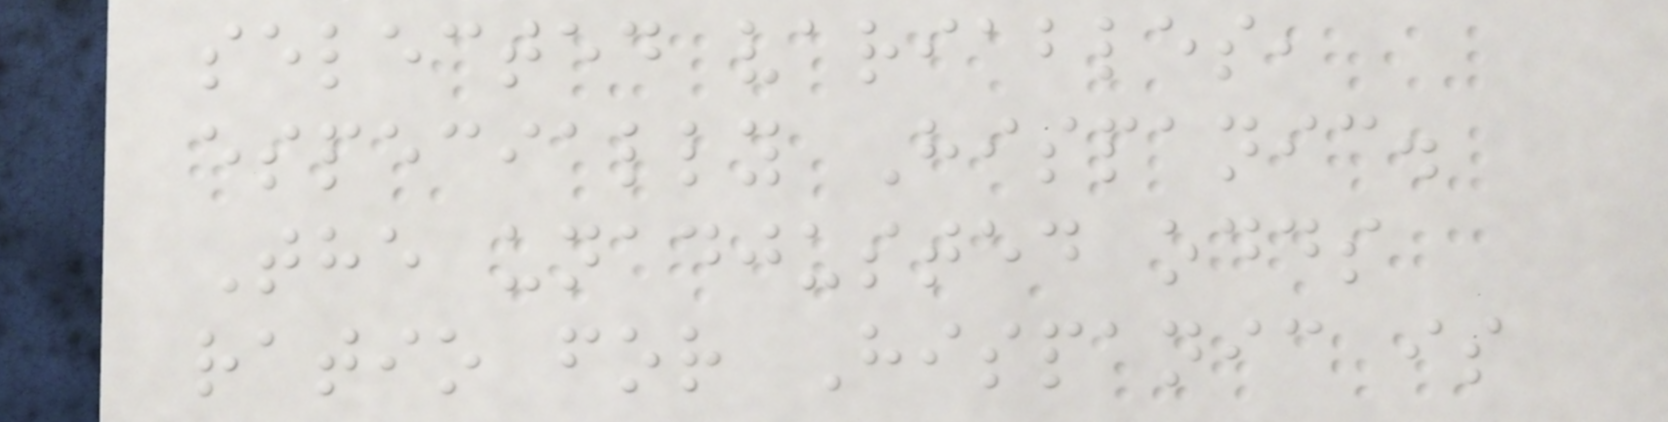selected variables,
especially Hispanic.
The unadjusted odds
ratio for Hispanic is
